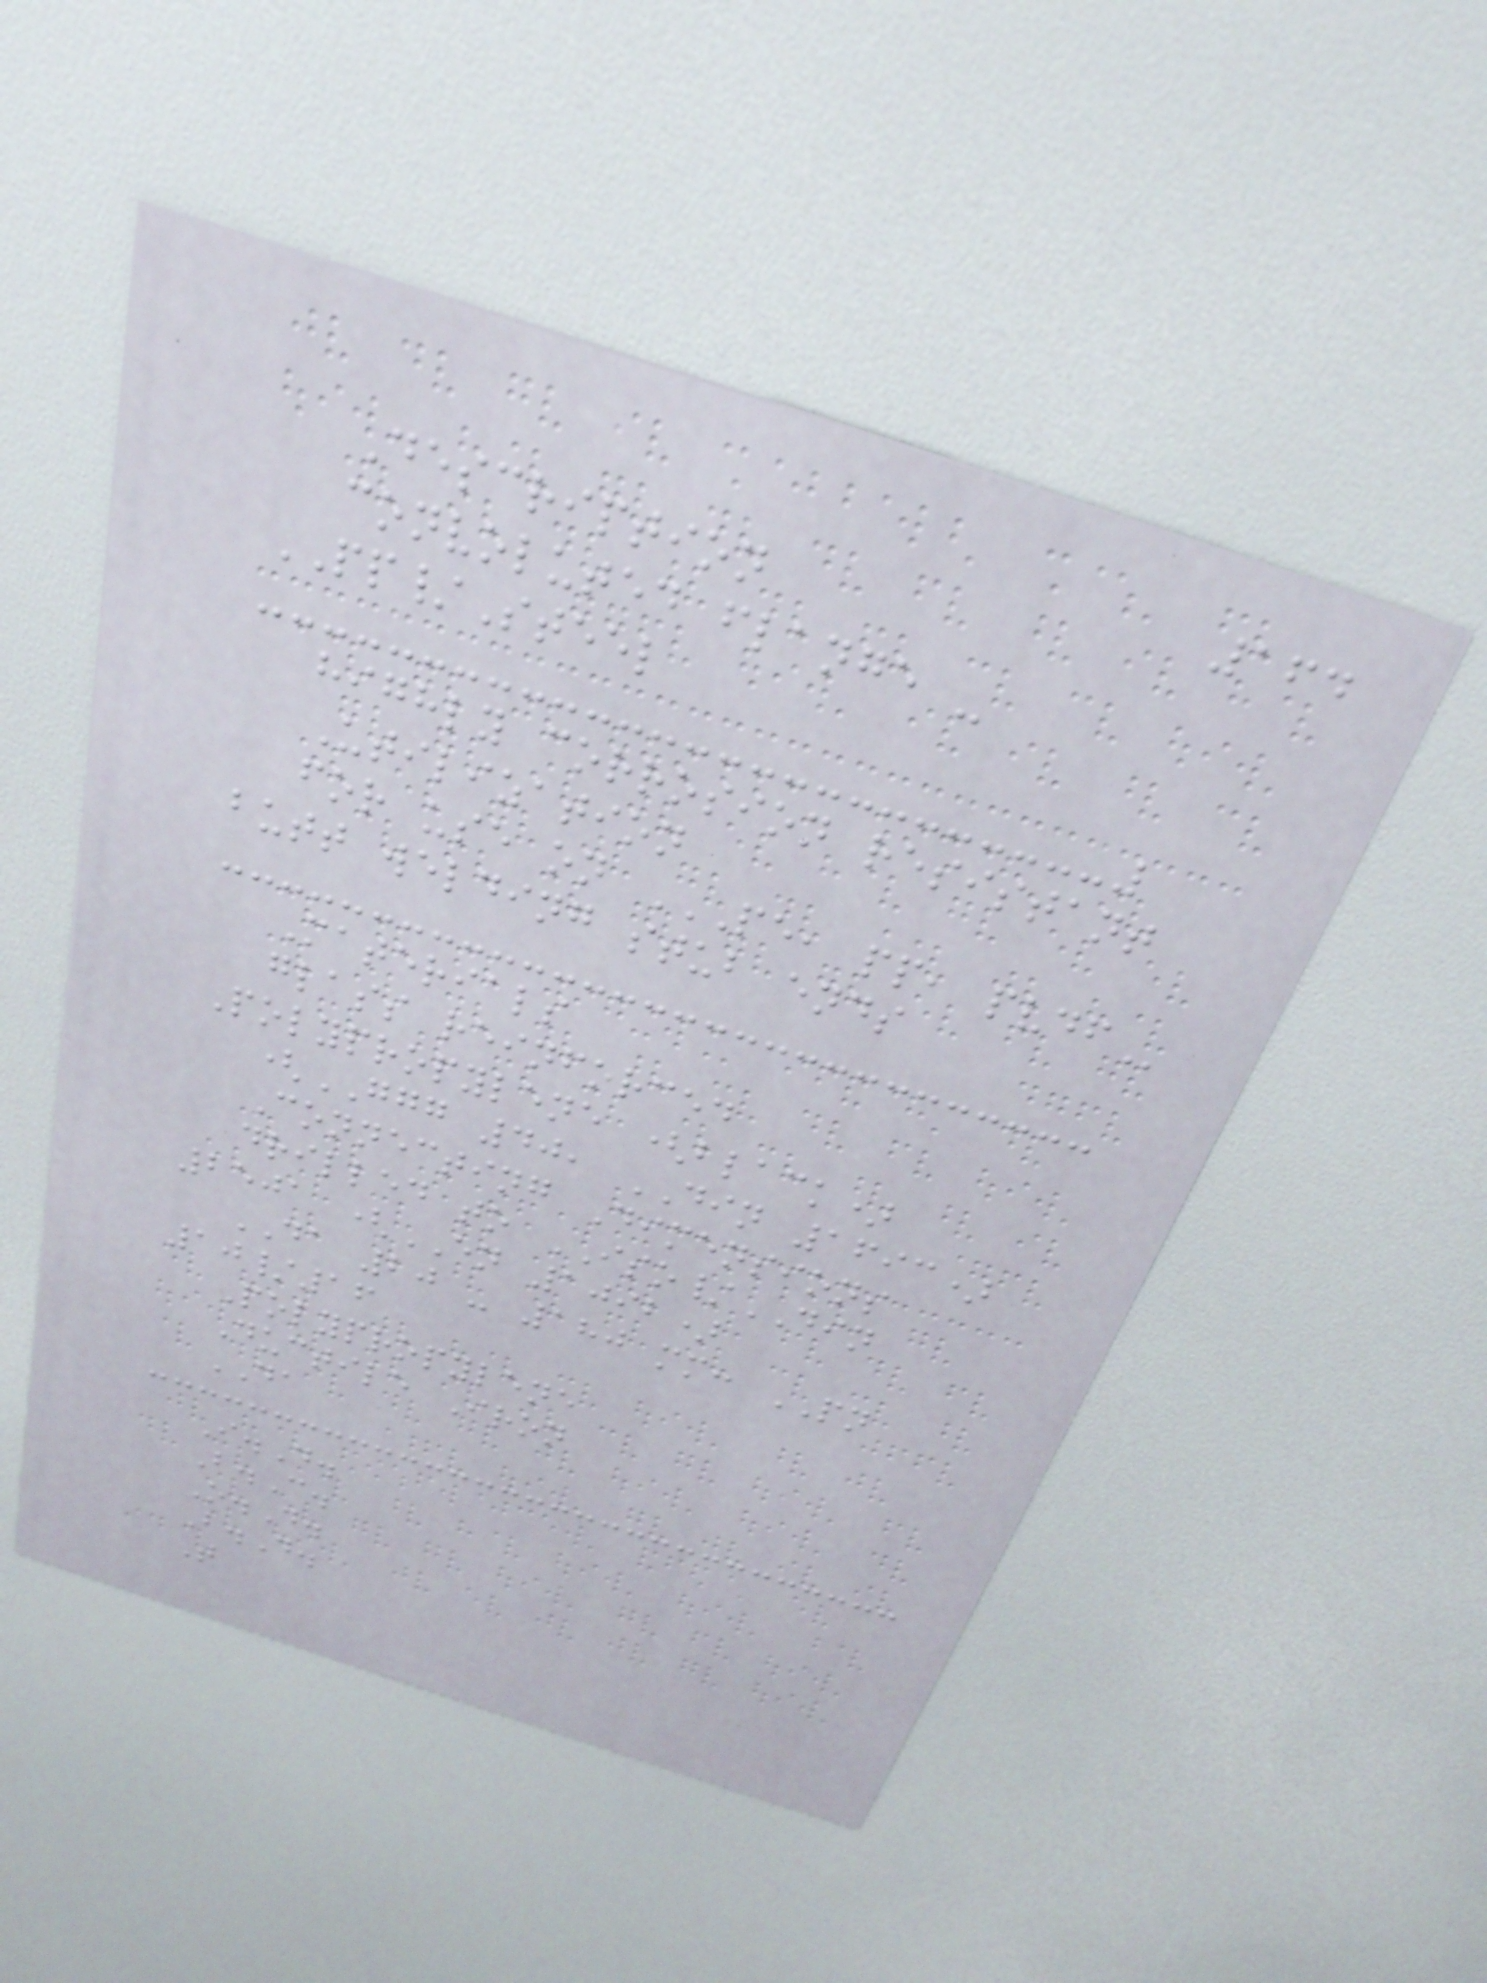164
Description
convoluted flange -
PP/Steel
highly corrosion resistant
Utilization
for use on PE, PP, PVDF
butt welding stub ends
Materials
glass reinforced
Polypropylene (black)
(GGG 40, DIN 1693)
Connecting Dimensions
drilled to ISO/DIN
2501 (EN 1092)
DA 20 - 180 mm: PN
10/16
Polypropylene
Ductile Iron
DA
I.D.
B.C.
O.D.
B.D.
T
